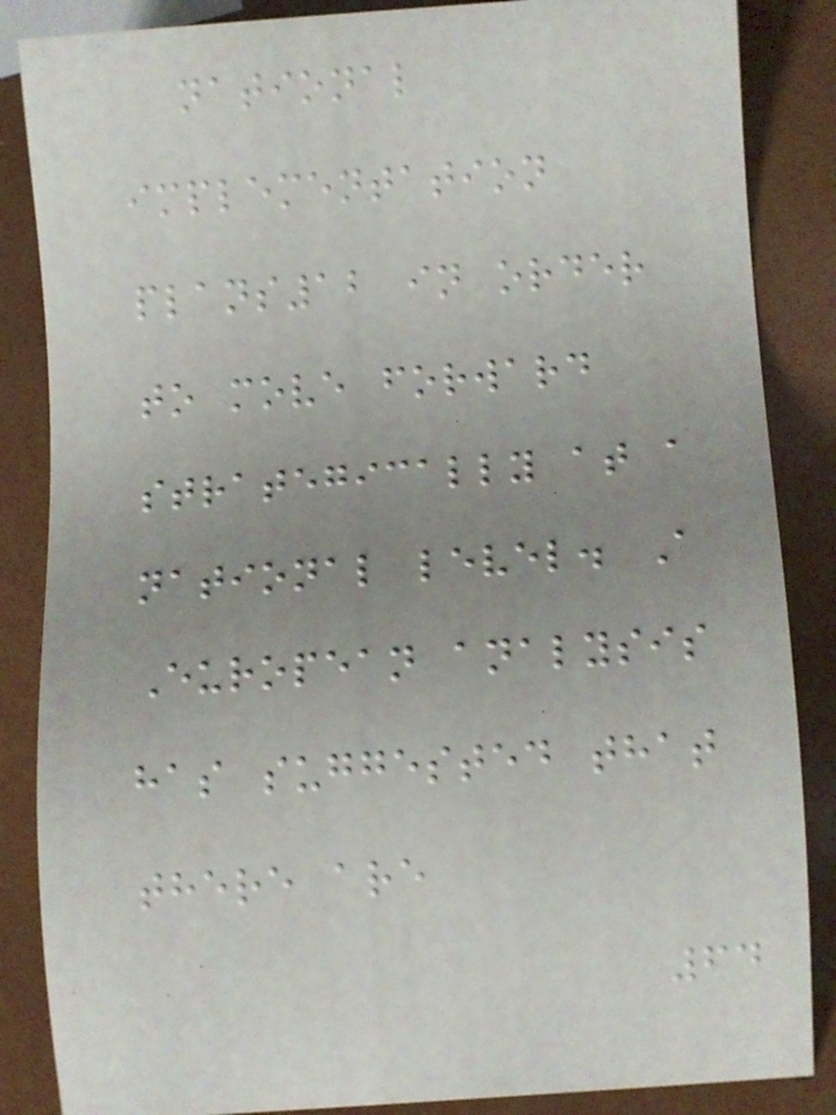national
implementation
plans12 in order
to move forward
strategically at a
national level. A
European analysis
has suggested that
there are
64
